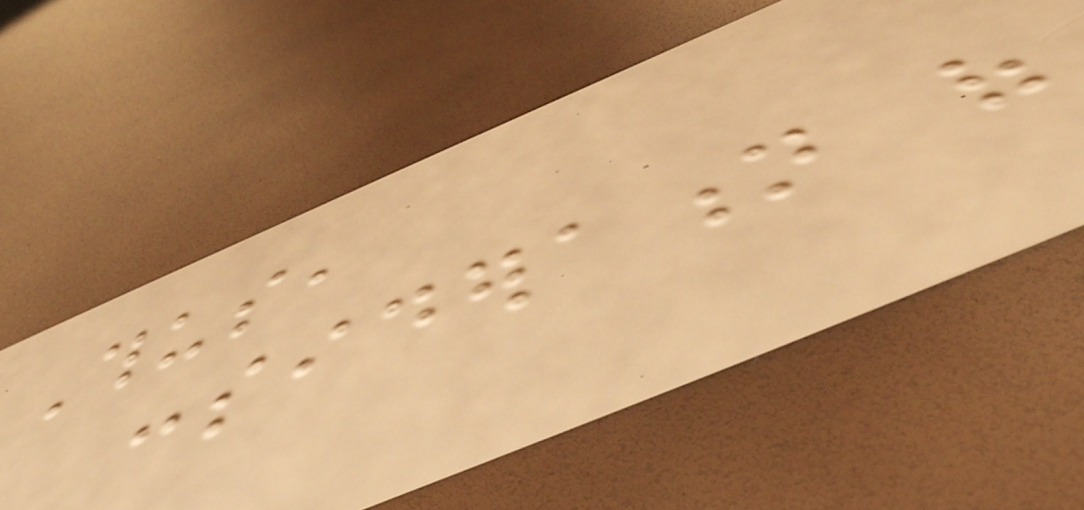Thus,
consideration of
